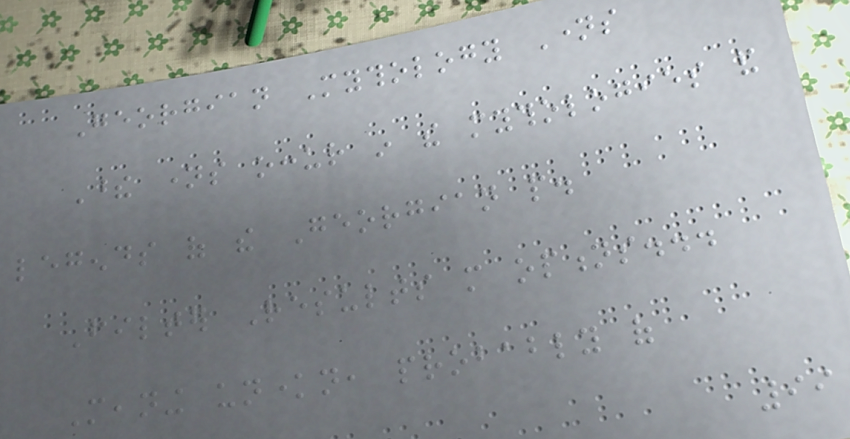Georgian Mythology Names
These names occur in the mythologies and
legends of the Georgian people.
Filter Results more options...
Meaning unknown, probably of
99
